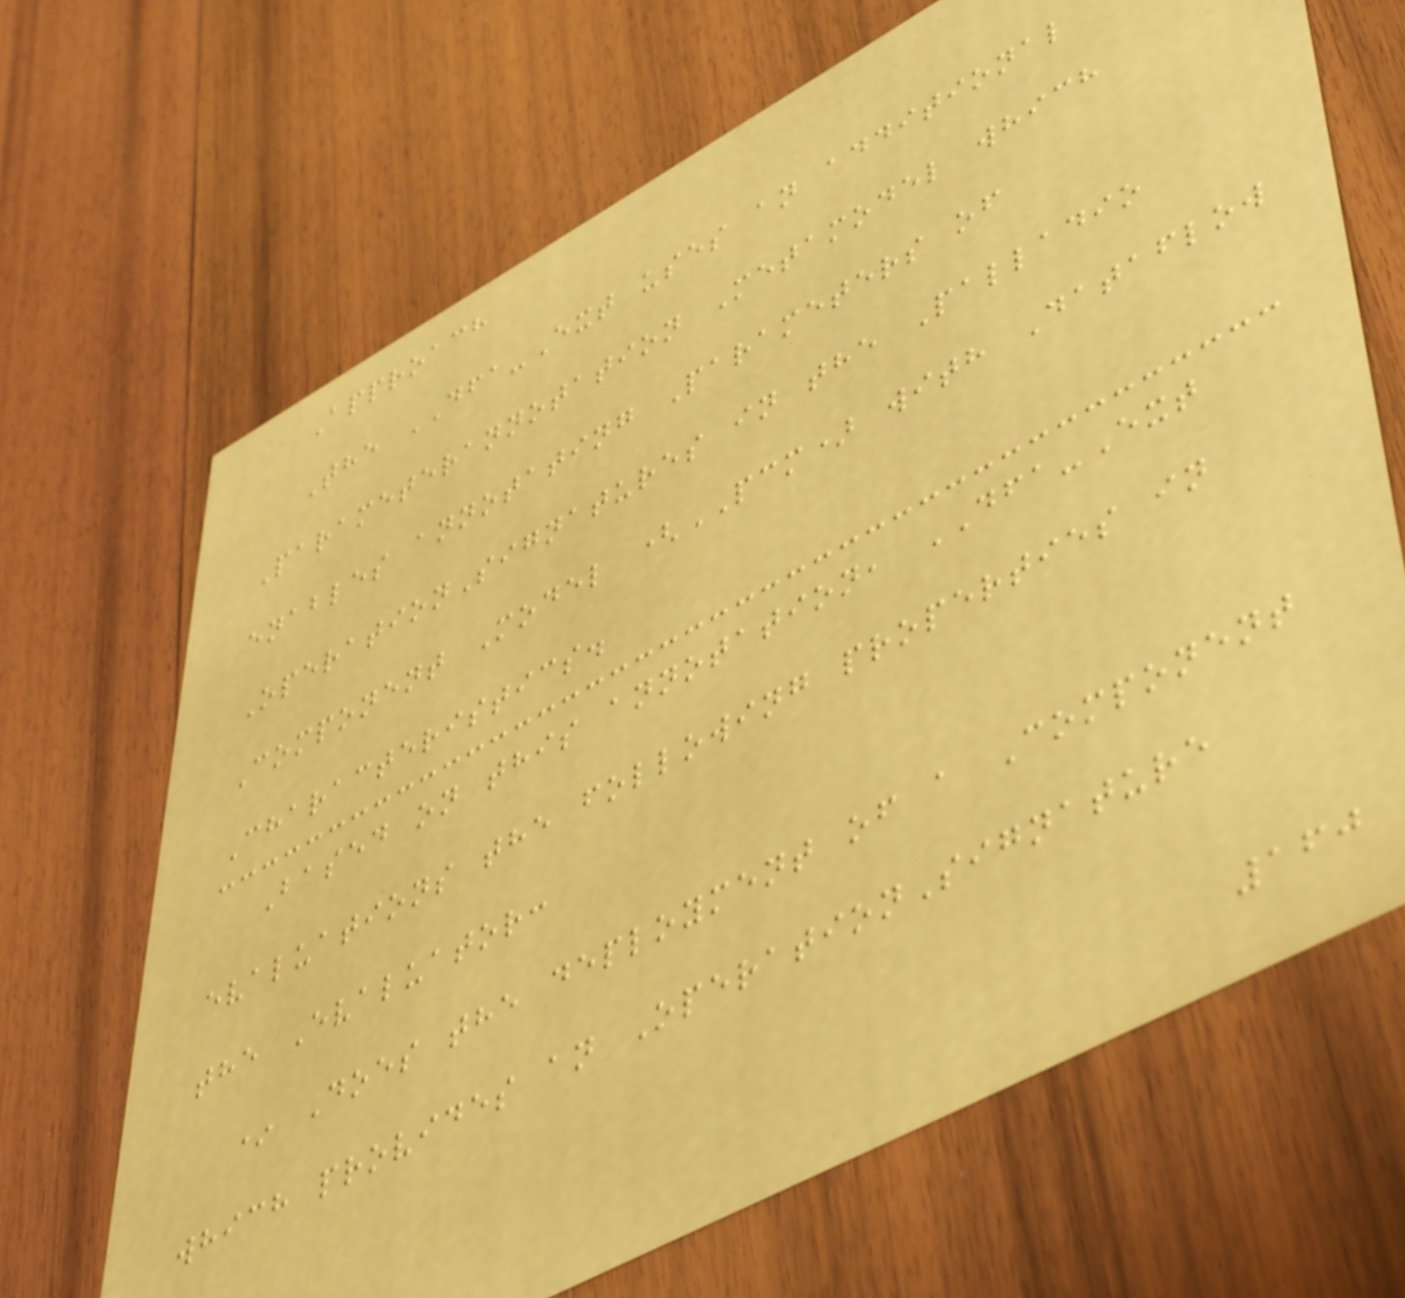Approach
The DFA-Ext uses an additional
Parameterannotation Metamodel which
enables annotating Parameters of
OperationSignatures in the Palladio
Component Model (PCM) with Dataflow
Characteristics.
Based on this annotation, DFA-Ext
evaluations the following properties in
the Evaluator:
* Does the deployment of a Component
which provides an OperationSignature
160
